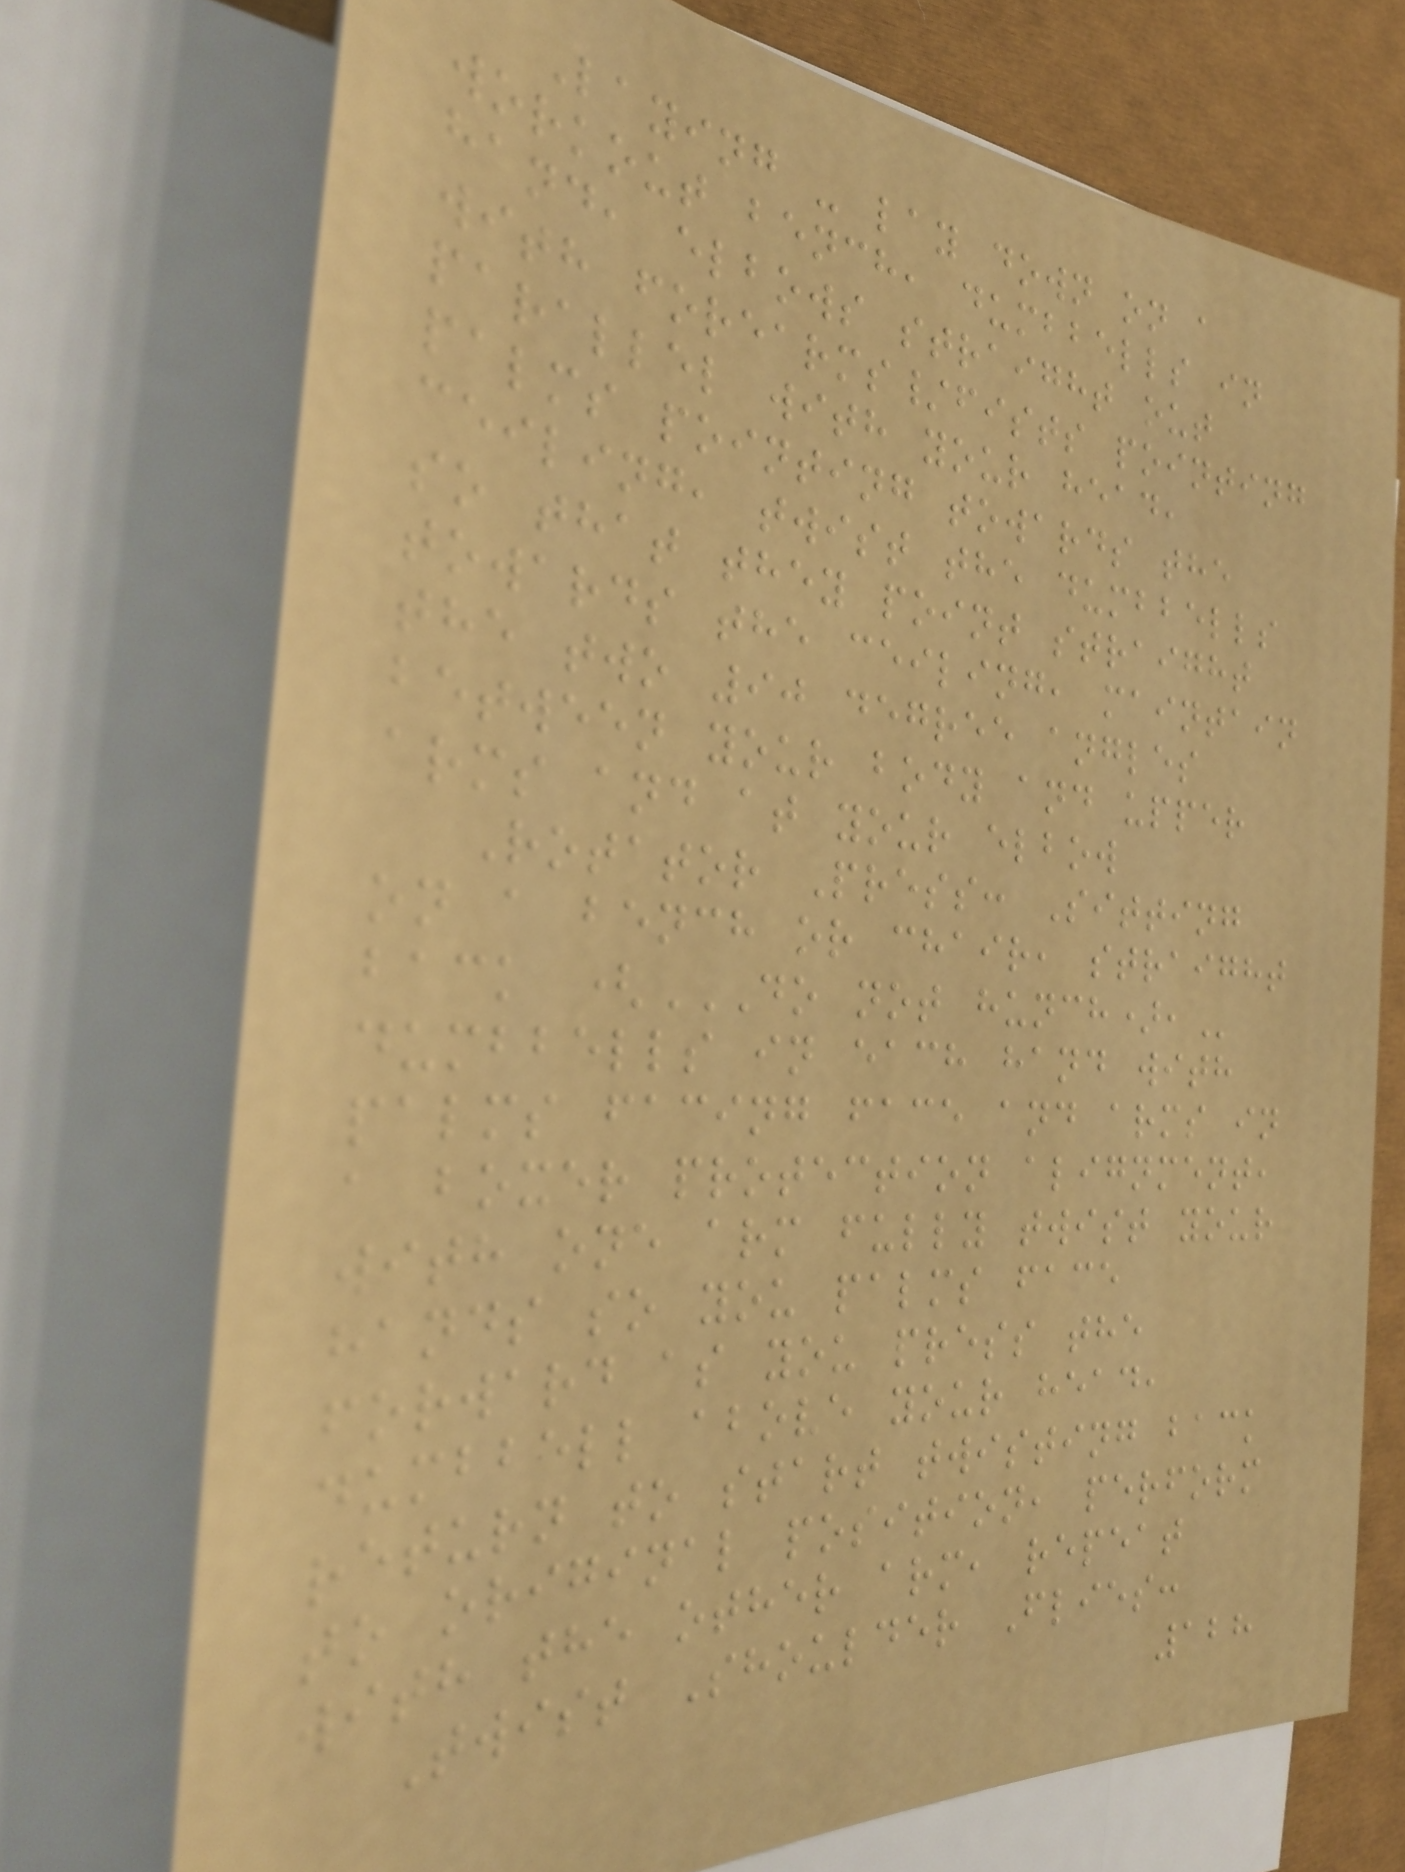Laying - lay down on a
workout bench, dumbbells in
hand, elbows straight out
with forearms/fists pointing
parallel with your head,
palms pointing towards the
ceiling, twist the dumbbells
so that they point straight
towards the ceiling, maintain
the two 90 degree angles
between your body and upper
arms and at your elbow
Rotator Press: Sitting
on a bench or chair, straight
back (DO NOT HUNCH),
dumbbells in each hand with
palms facing face and arms in
a boxer protection alignment,
with one arm fully twist your
hands so you palms face
forward as you press the
dumbbell above your head,
return to start twisting back
to original position, perform
with the other arm, repeat
Twist Shoulder Flies:
128
